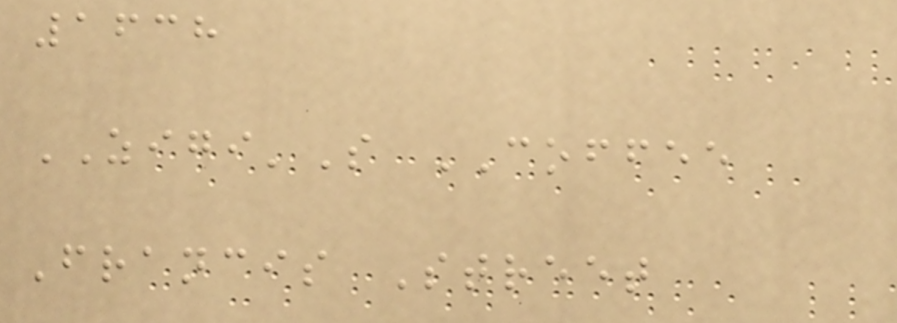1638
ZIGI'S COFFEE
Francis Street
